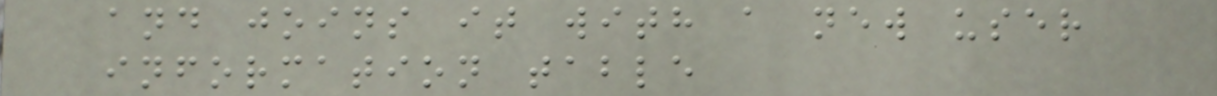and joins it with a new user
information table
